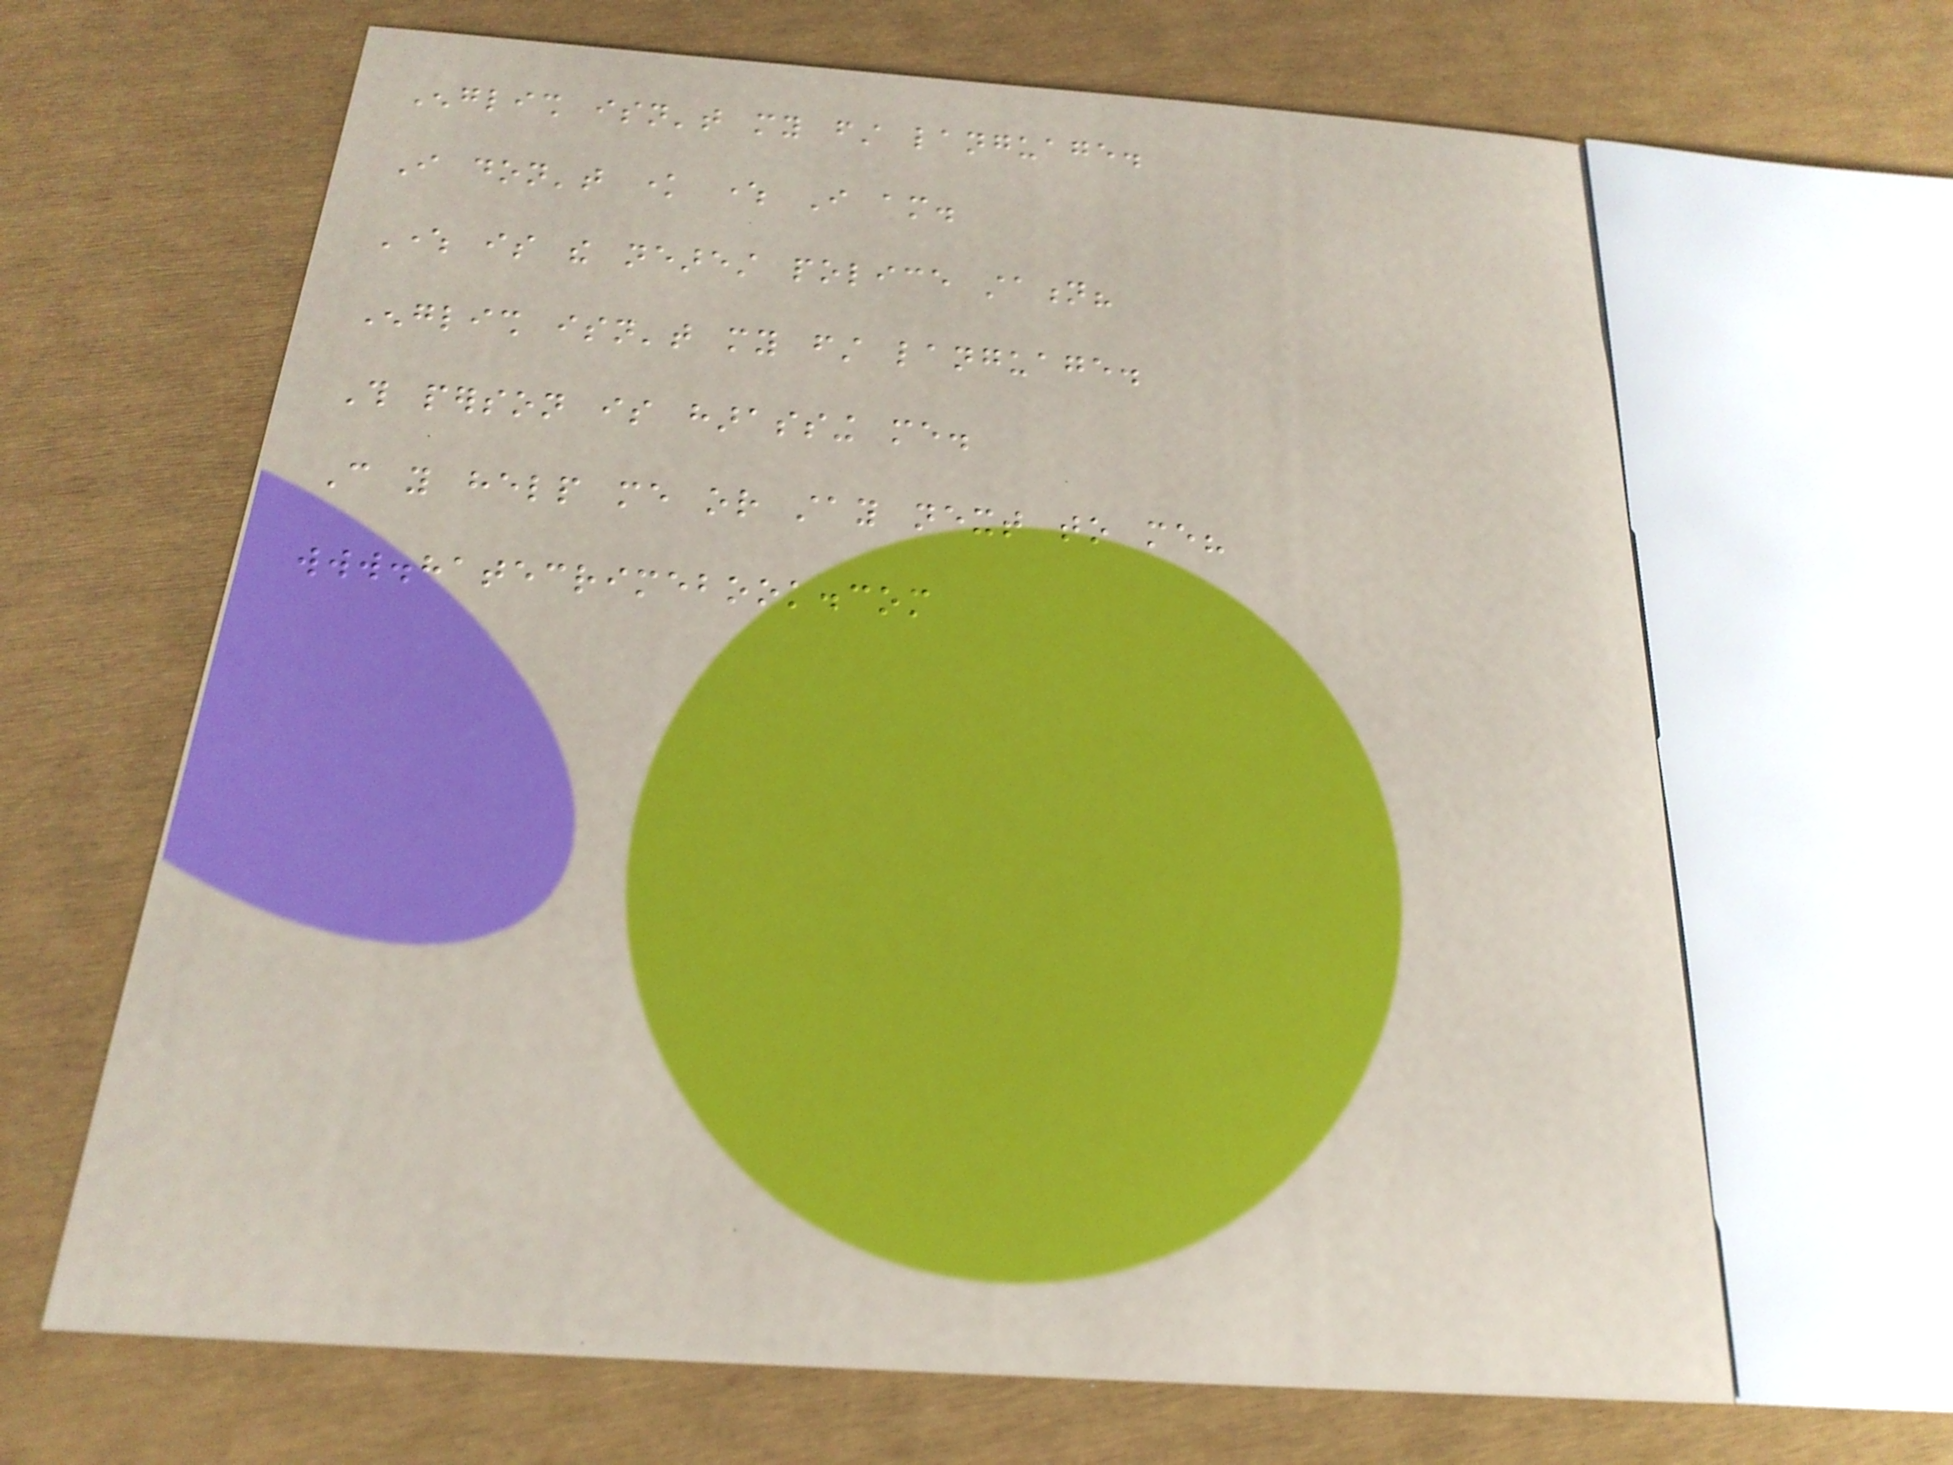English isn't my first language.
I don't know where I am.
Where is the nearest police station?
English isn't my first language.
This person is harassing me.
Can you help me or stay next to me?
www.hatecrimebook.com
